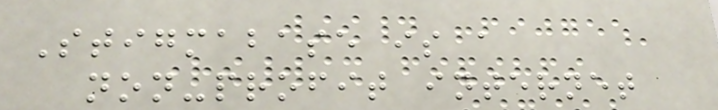Stigmabase is a
non-profit internet
